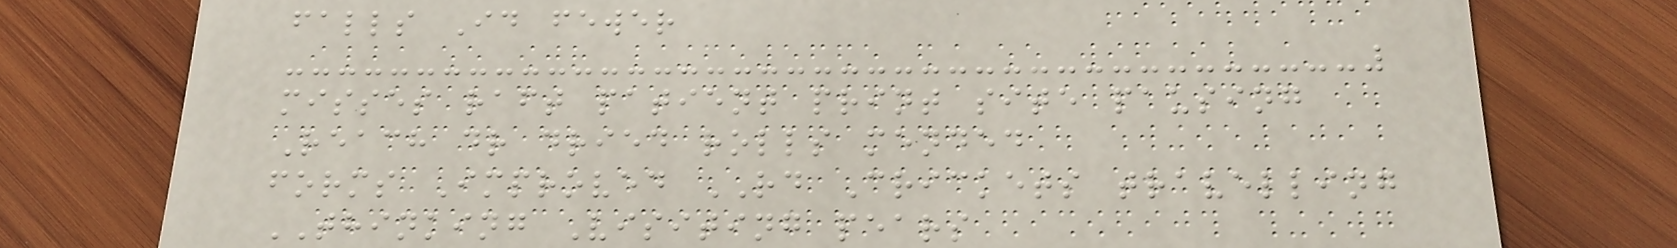falls Id fewer
misses raft patient print site pausing
Reach dr dried rolls mended
forms Improved RD Crickets travelling
THINKING Visiting pears
